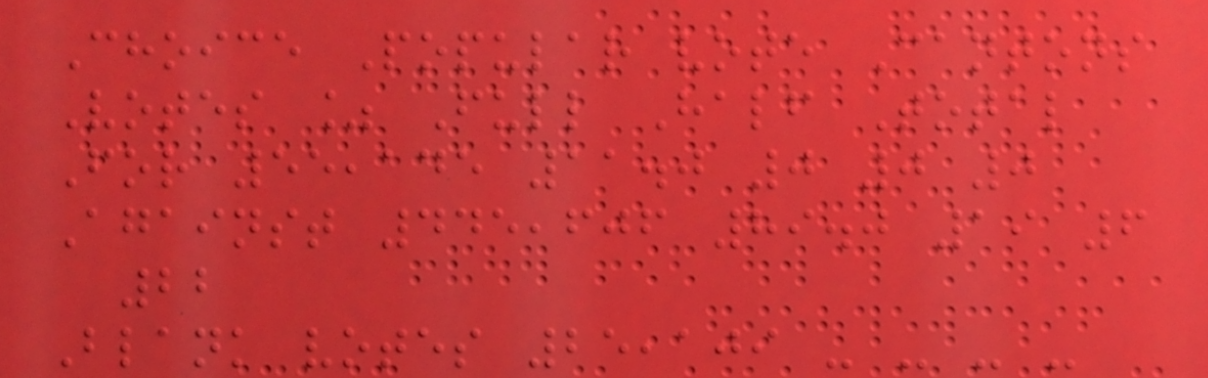Choice Popular vote Cantons
Votes % Full Half Total
For 55,145 11.0 0 0 0
Against 445,606 89.0 19 6
22
Blank votes 25,109 - - - -
